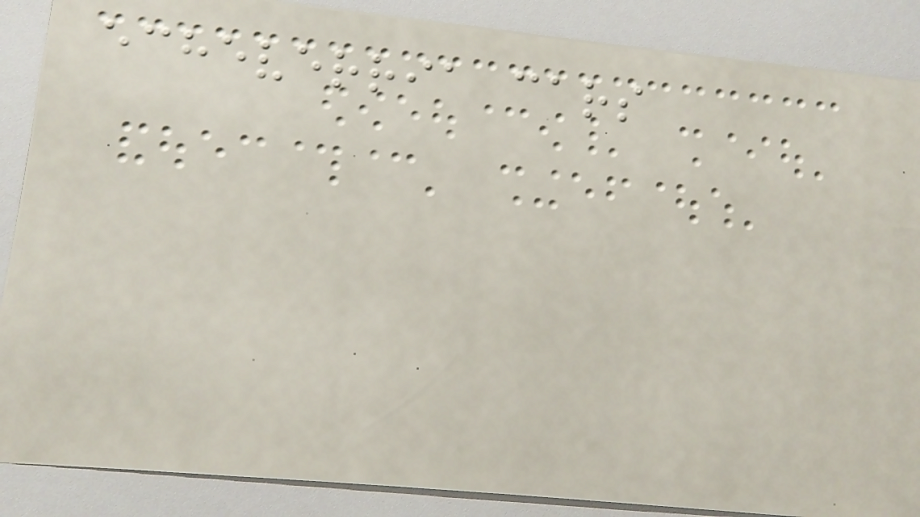echeverria cars
